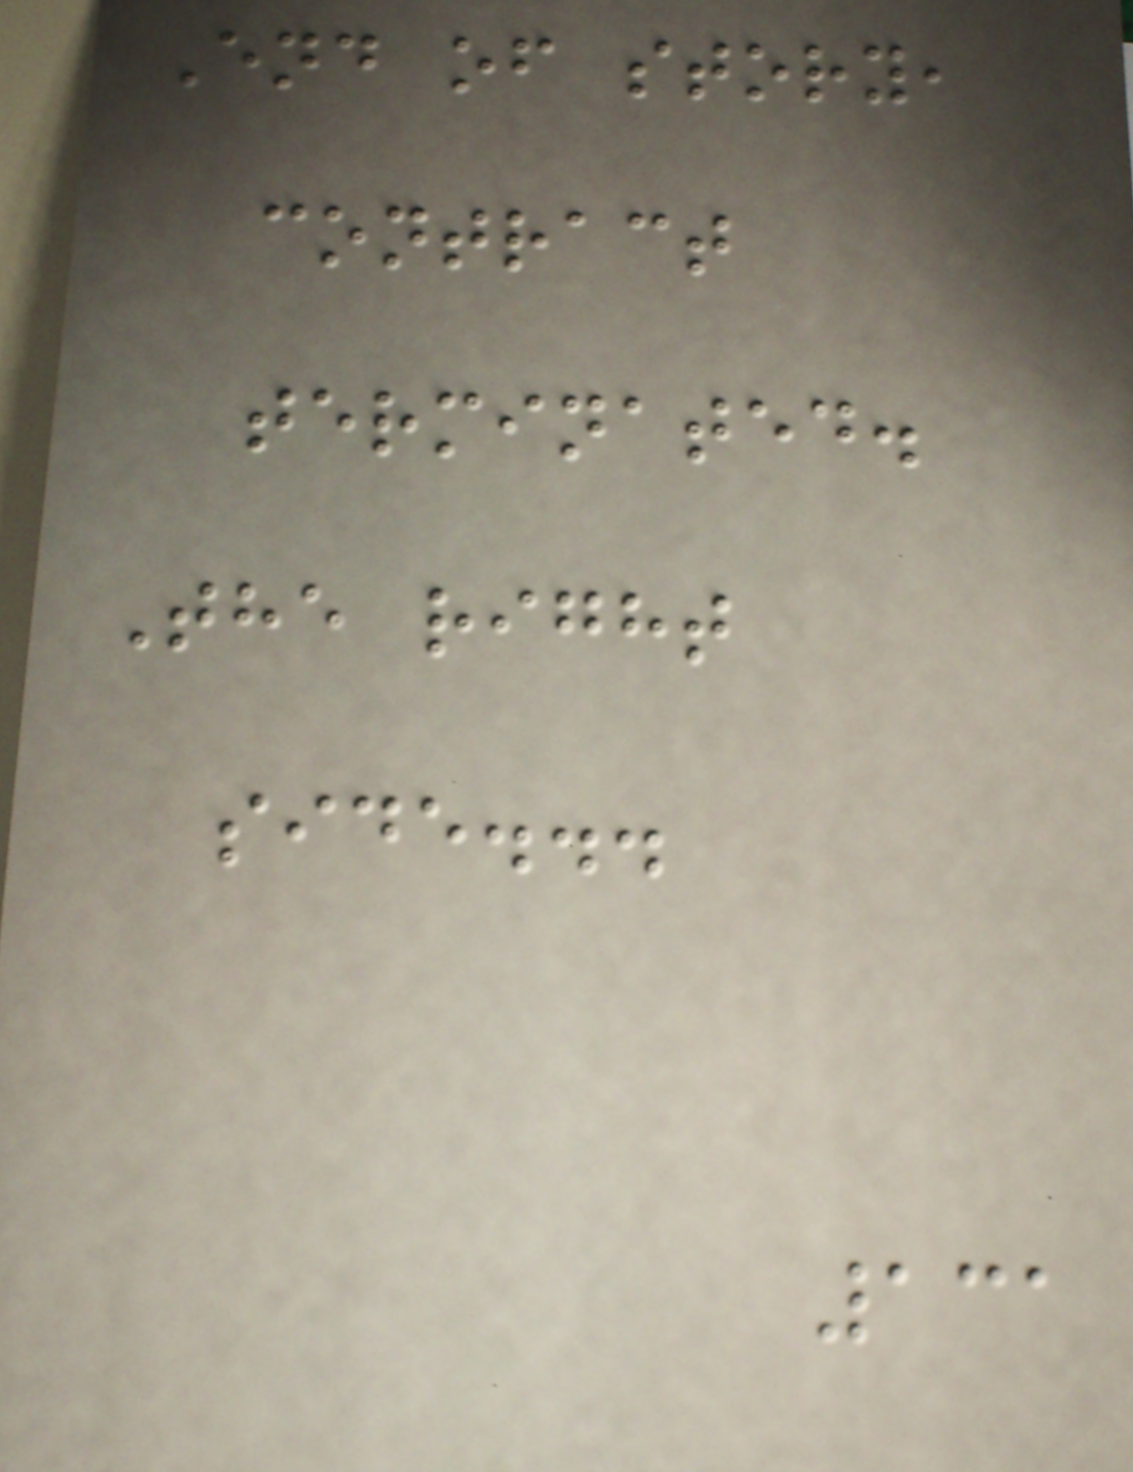End of story,
contract
terminated.
The right
side...
131
